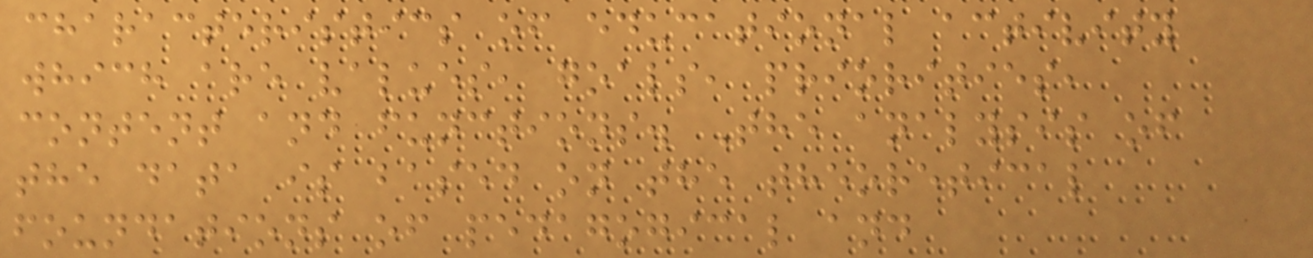characteristics of educational activity
which are values, goals, priorities,
content and functions. The analysis of
the data is based on the theoretical
foundations of pedagogical and
